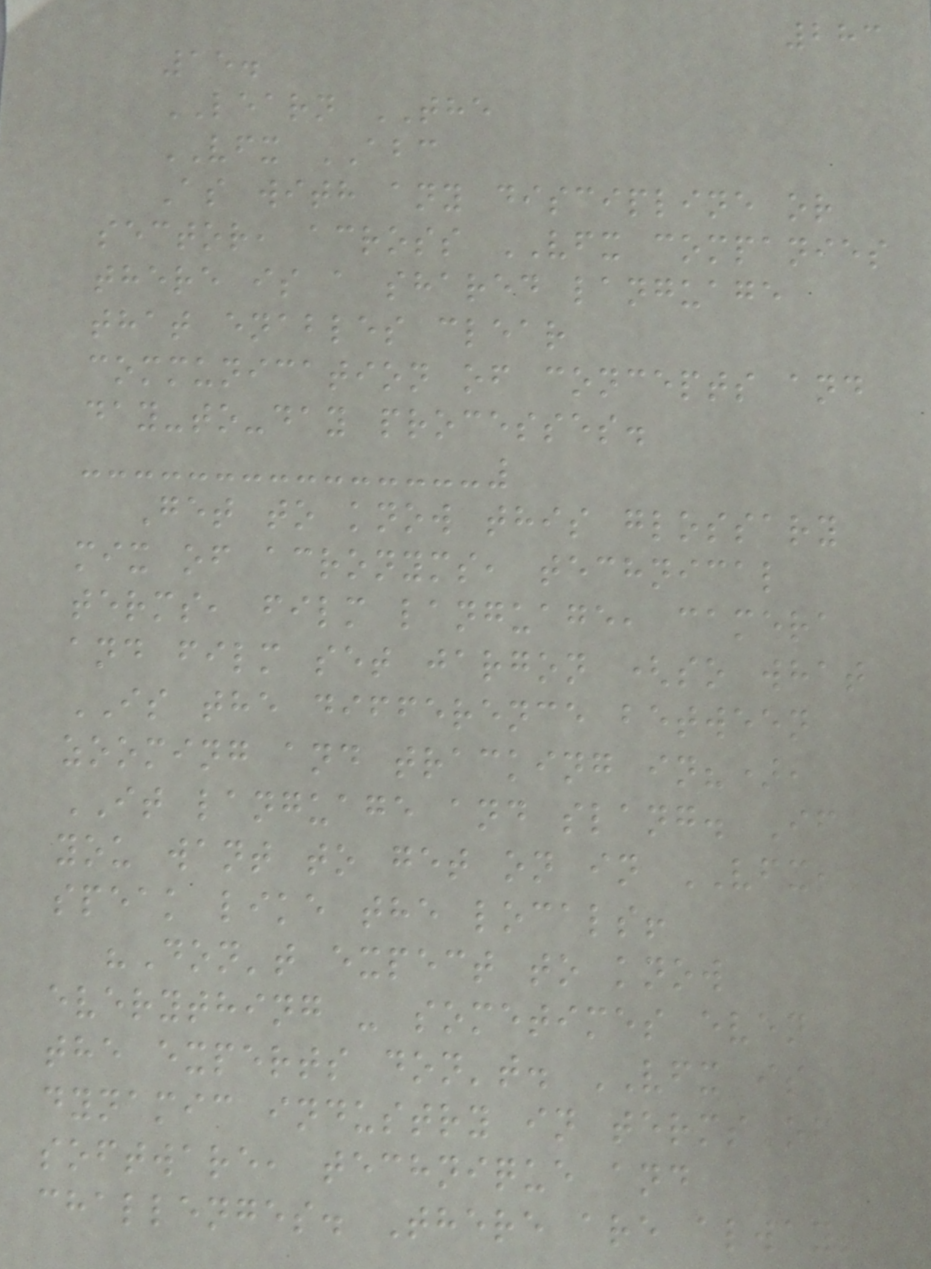283
15.
LEARN THE
VFX ABC
As with any discipline or
sector, across VFX companies
there is a shared language
that enables clear
communication of concepts and
day-to-day processes.
Get to know this glossary
mix of acronyms, technical
terms, film language, camera
and film set jargon (so what
IS the difference between
zooming and tracking in?),
IT language and slang. If
you want to get on in VFX,
speak like the locals!
"Don't expect to know
everything - sometimes even
the experts don't. VFX is a
dynamic industry in terms of
software, technique and
challenges. There are always
